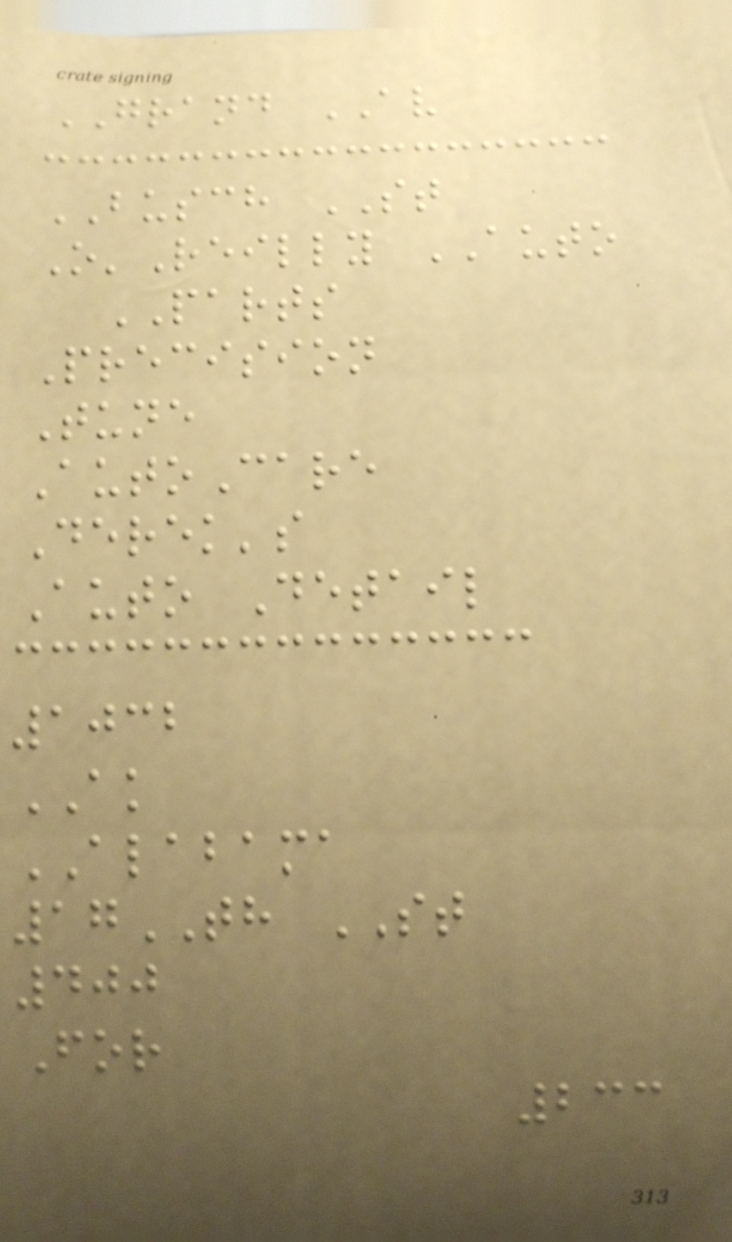GRAND AV
BUSCH ST
O'Reilly AUTO
PARTS
Precision
Tune
AutoCare
Derek's
Auto Detail
1032
AK
ALABAMA
17TH ST
400
For
233
